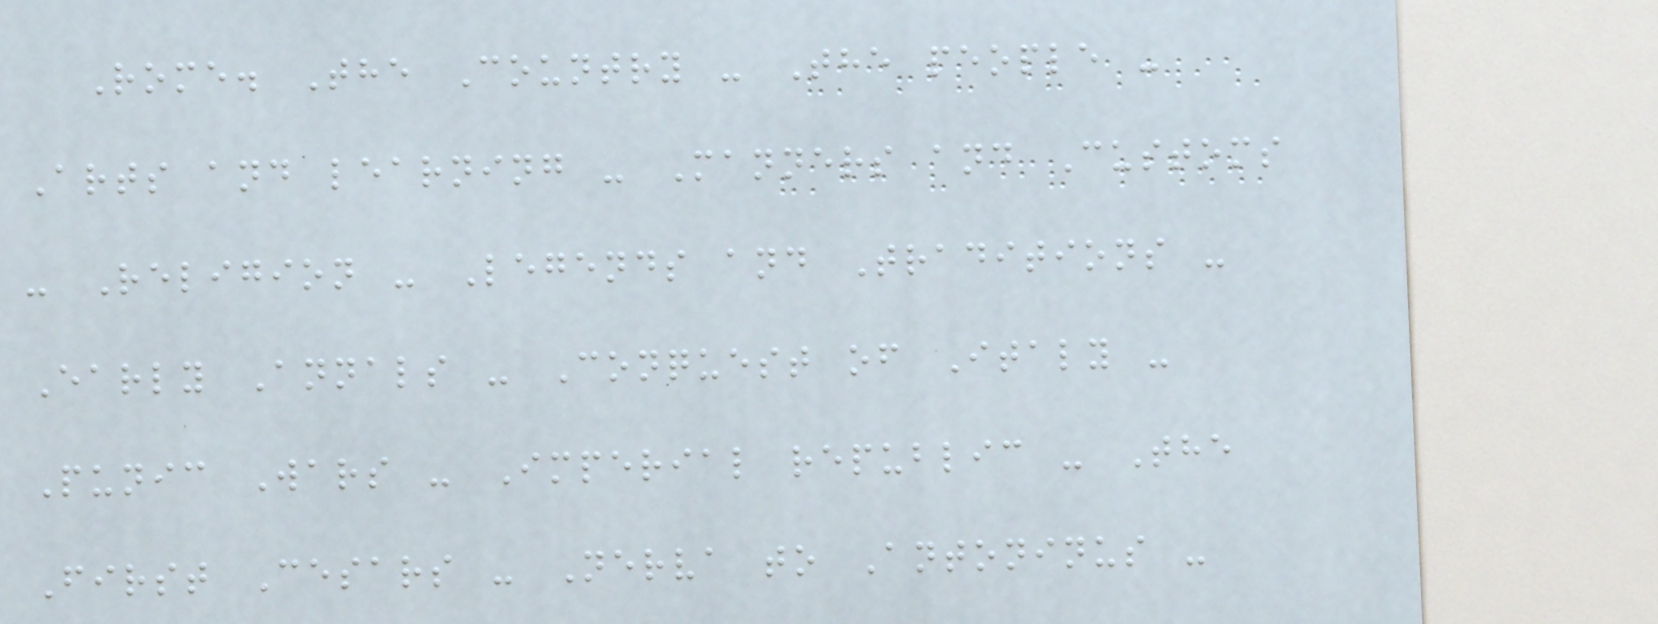Rome. The Country - The people -
Arts and learning - Manners and Customs
- Religion - Legends and Traditions -
Early Annals - Conquest of Italy -
Punic Wars - Imperial republic - The
First Cesars - Nerva to Antoninus -
